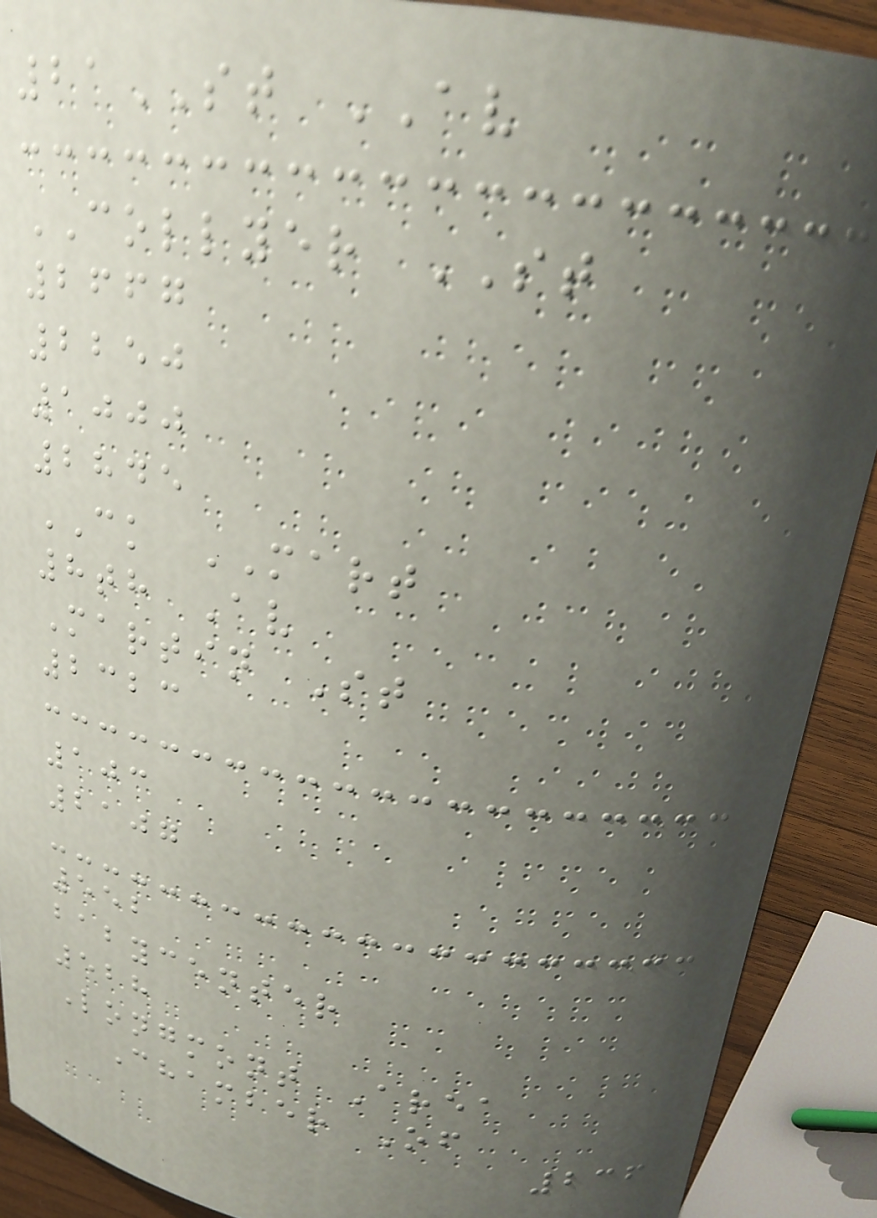21ST AV
COLLYER ST
2667
2250
1000
2845
CK MART
8th Av
Martin St
2323
103
2107
552
babycenter
528
Longmont Area
Chamber Of
236
